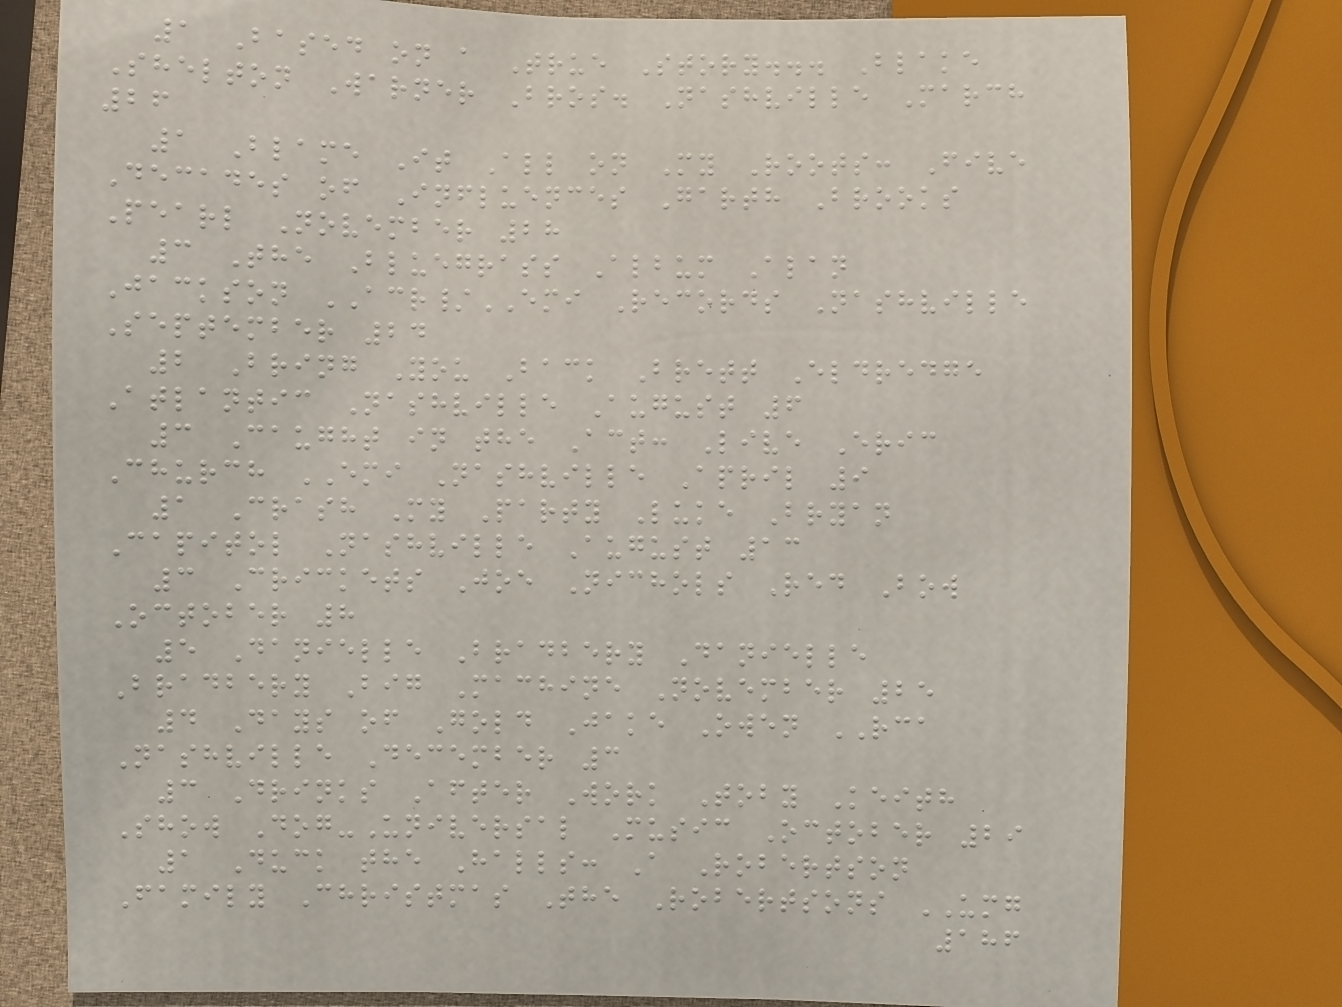1 Based on a True Story... Blake
Shelton Warner Bros. Nashville March
26
1 Blame It All on My Roots: Five
Decades of Influences Garth Brooks
Pearl November 28
3 The Bluegrass Album Alan
Jackson ACR/EMI Records Nashville
September 24
2 Bring You Back Brett Eldredge
Atlantic Nashville August 6
3 Caught in the Act: Live Eric
Church EMI Nashville April 9
1 Crash My Party Luke Bryan
Capitol Nashville August 13
3 Crickets Joe Nichols Red Bow
October 8
5 Danielle Bradbery Danielle
Bradbery Big Machine November 25
4 Days of Gold Jake Owen RCA
Nashville December 3
3 Drinks After Work Toby Keith
Show Dog-Universal Music October 29
1 Duck the Halls: A Robertson
Family Christmas The Robertsons UMG
186
